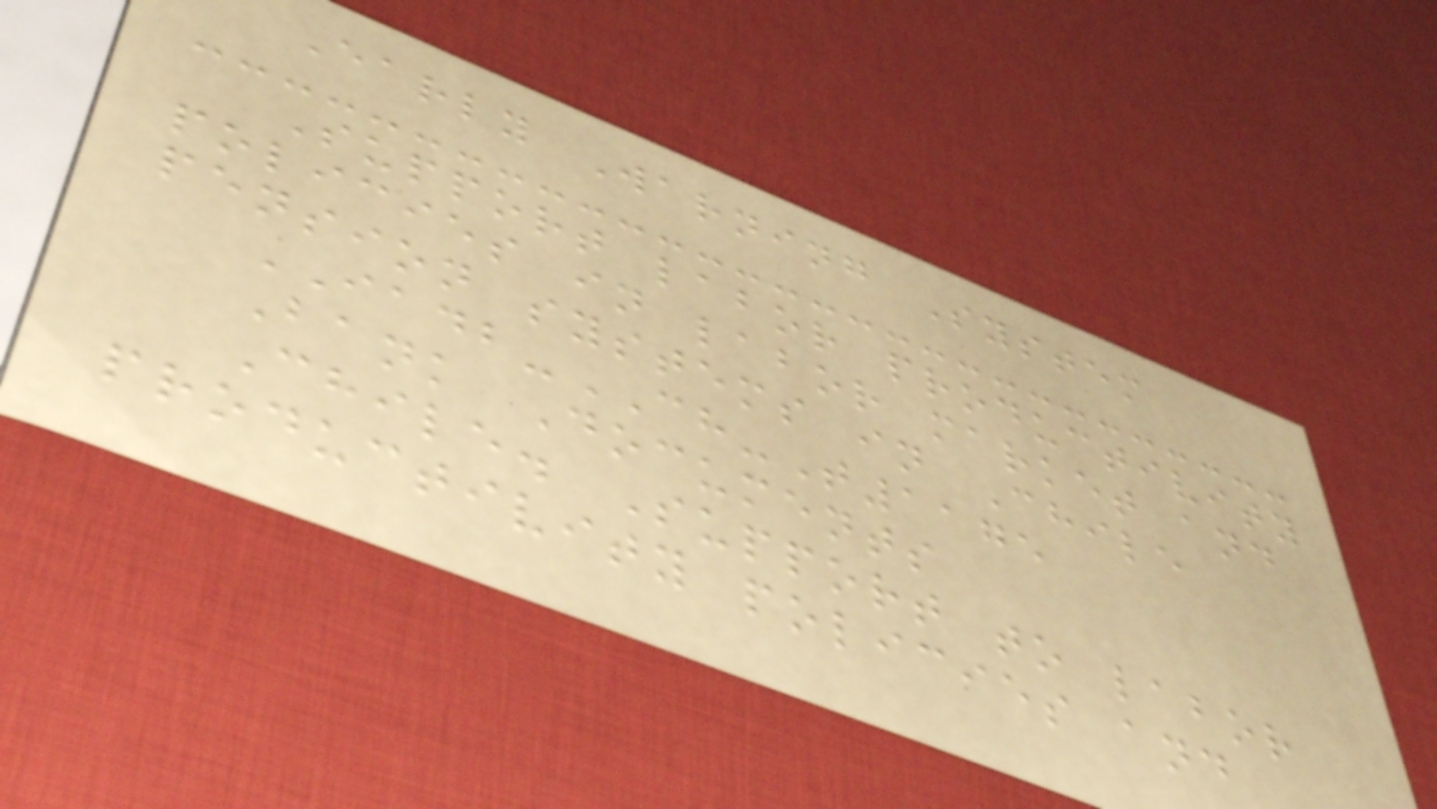Early Warning System
Support labor productivity
policies in labor market and
pension systems in Chile
IADB-CH-T1175
Bank Documents
Chile. Support to labor
productivity policies and
